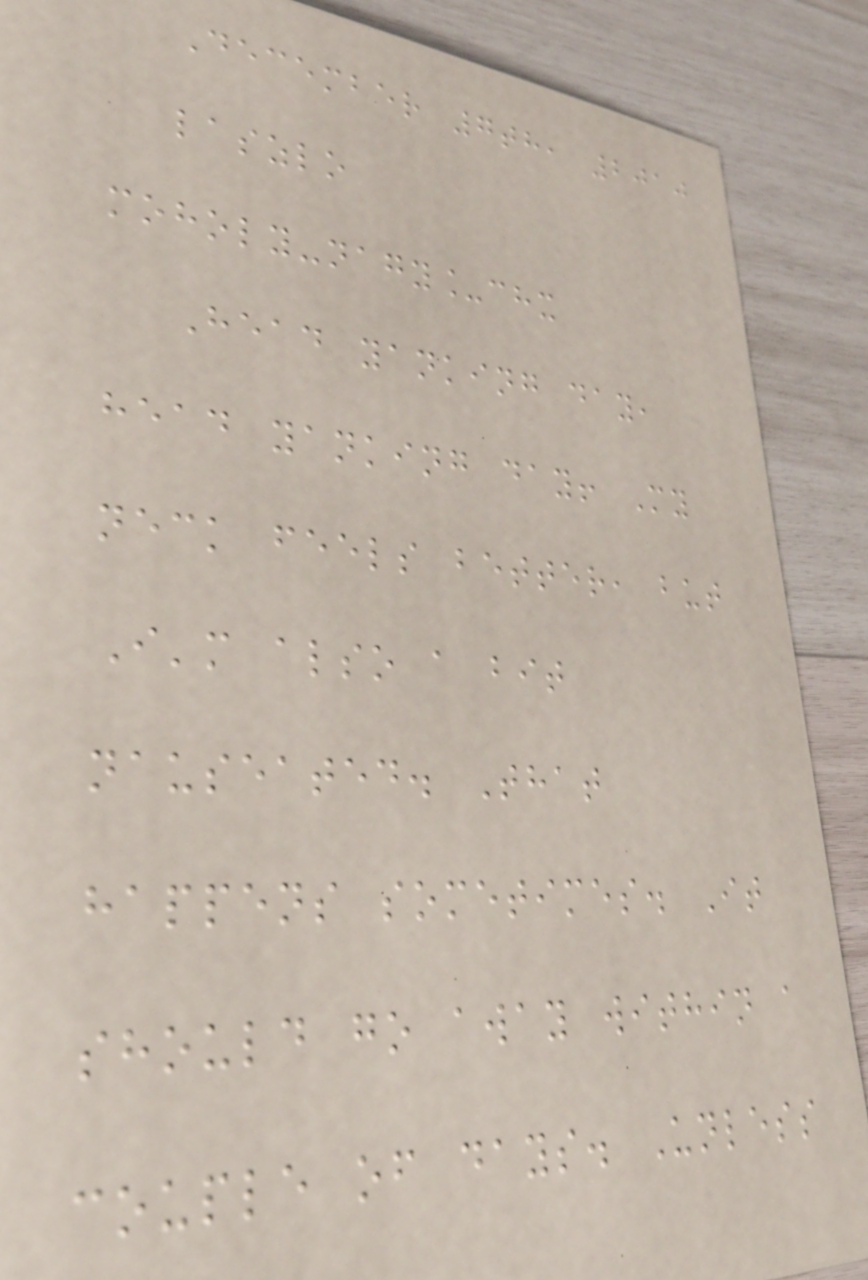December 7th, 2010
laszlo
moholy-nagy_chx
Head yanking day,
head yanking day! My
neck feels better, but
I'm also a bit
nauseated. That
happens sometimes. It
should go away within a
couple of days. Unless
